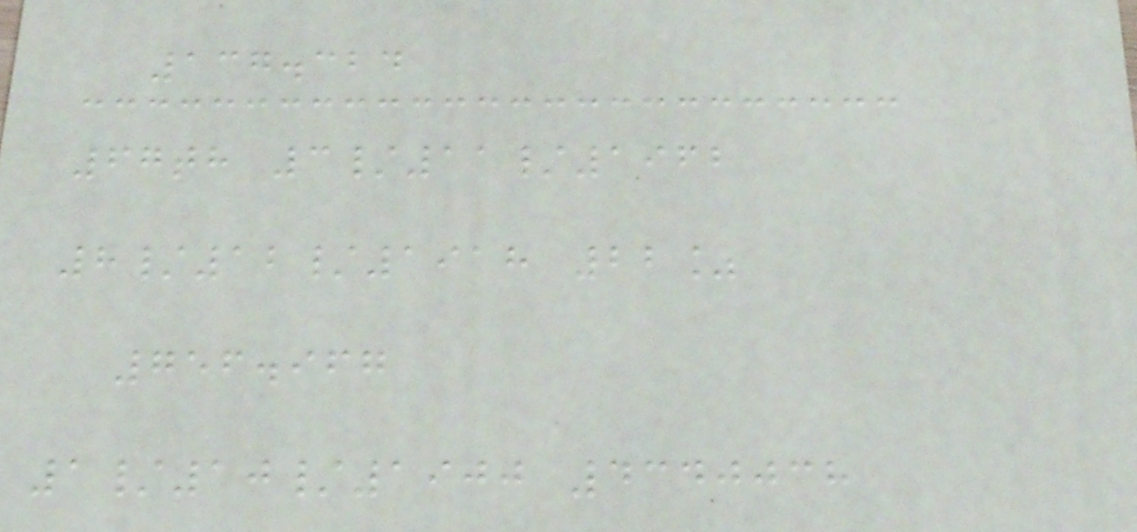137.324
67th 3/11/1962
8/12/1918 22%
756.967
1/10/1900 4340038
